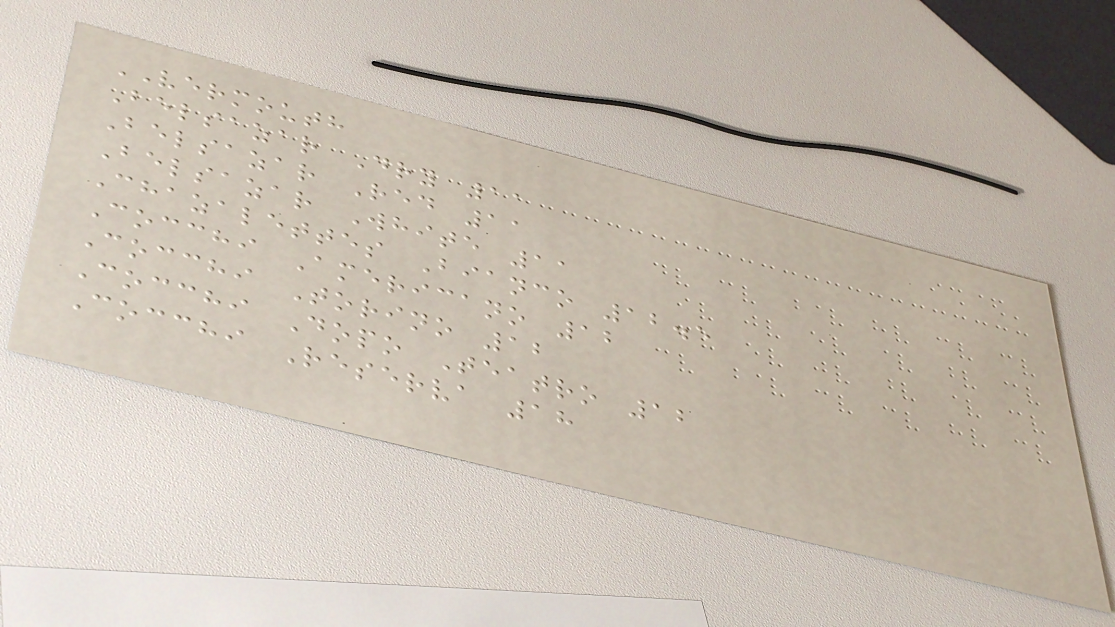VERMOUTH
Belsazar Dry 11
Belsazar Red 11
Belsazar White 11
Chazalettes Bianco 12.5
Cocchi Americano 12
Cocchi Torino 12
Cocchi Dopo Teatro 12
Cocchi Reserva 18
